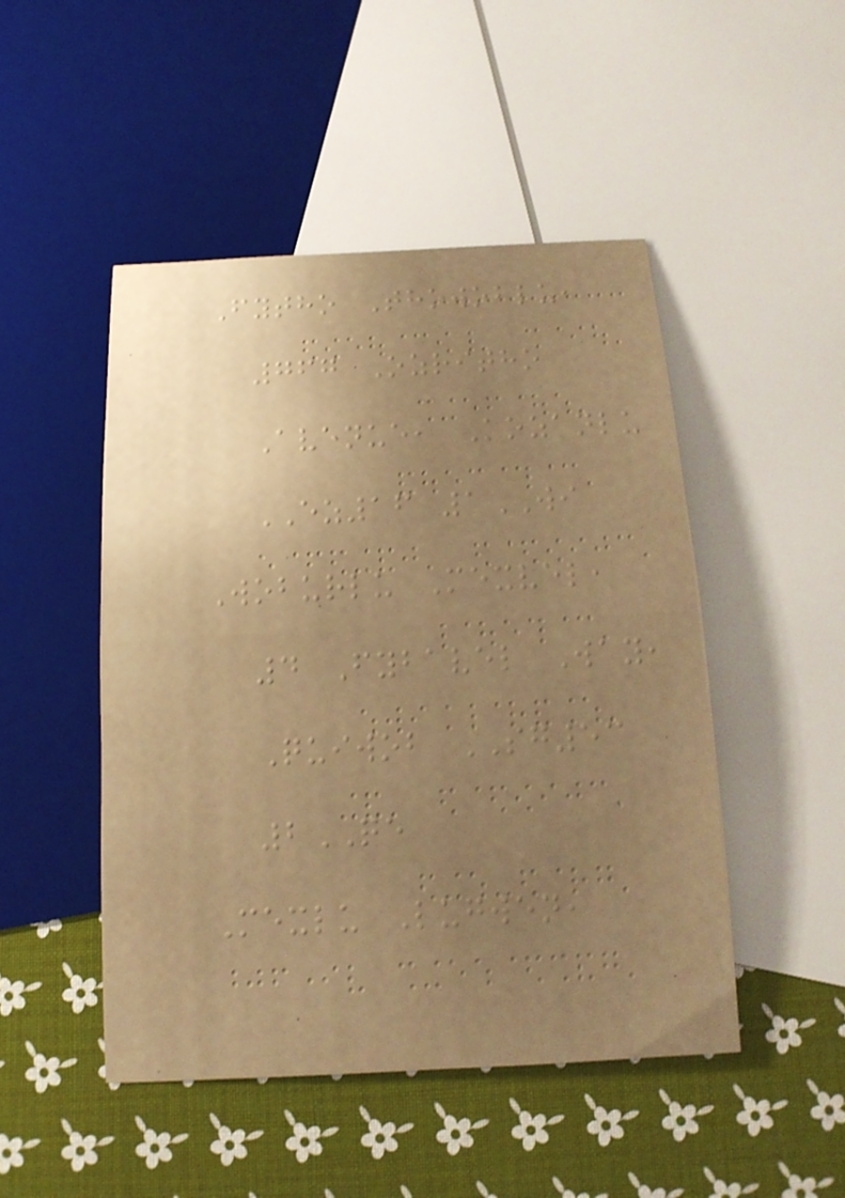Fytho Thowoblu,
767 Ozritho
Avenue, Kozanlu
EZ16 1WI
Woburlu Mexvel,
4 Fybavel Way,
Quiwob SG53
2QE
Mexlu Lugwen,
